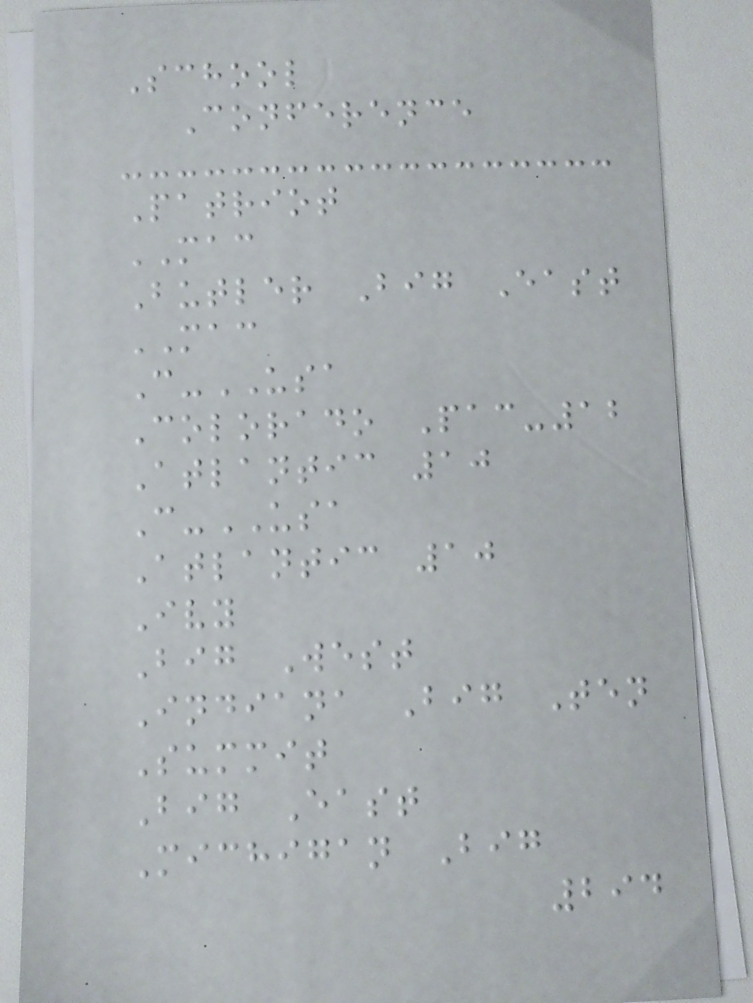School
Conference
Patriot
MAC
Butler Big East
MAC
C-USA
Colorado Pac-12
Atlantic 10
C-USA
Atlantic 10
Ivy
Big West
Indiana Big Ten
Summit
Big East
Michigan Big
294
